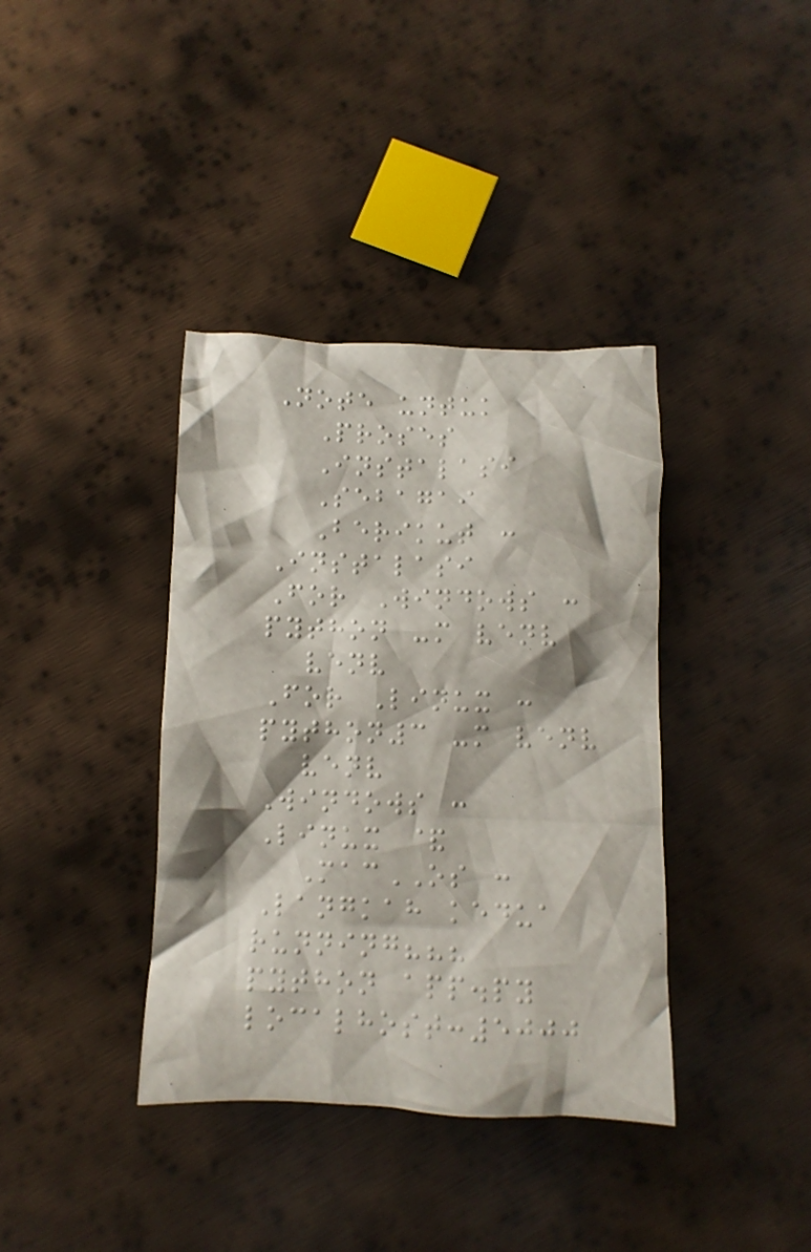Note untuk
Proses
Instalasi
Sebagai
Berikut :
Instalasi
For Windows :
python -m venv
venv
For Linux :
python3 -m venv
venv
Windows :
Linux &
MacOS :
Langkah kedua
running???
python app.py
localhost:5000
